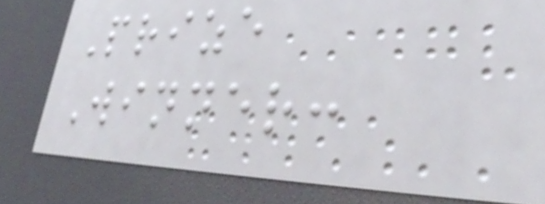Prize
Winner:
